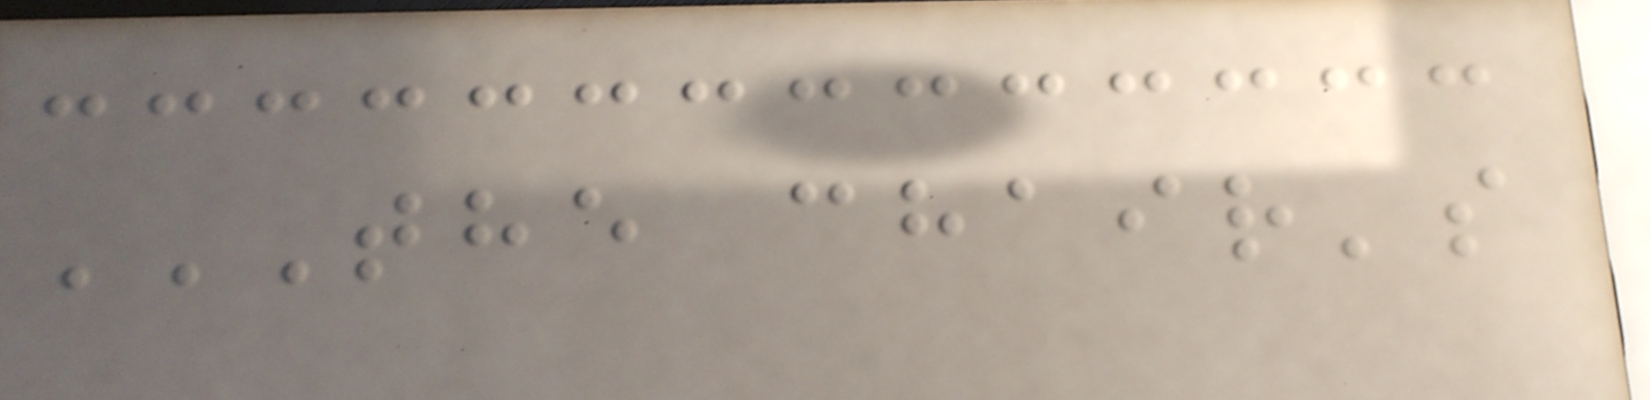THE CHAIR'S
